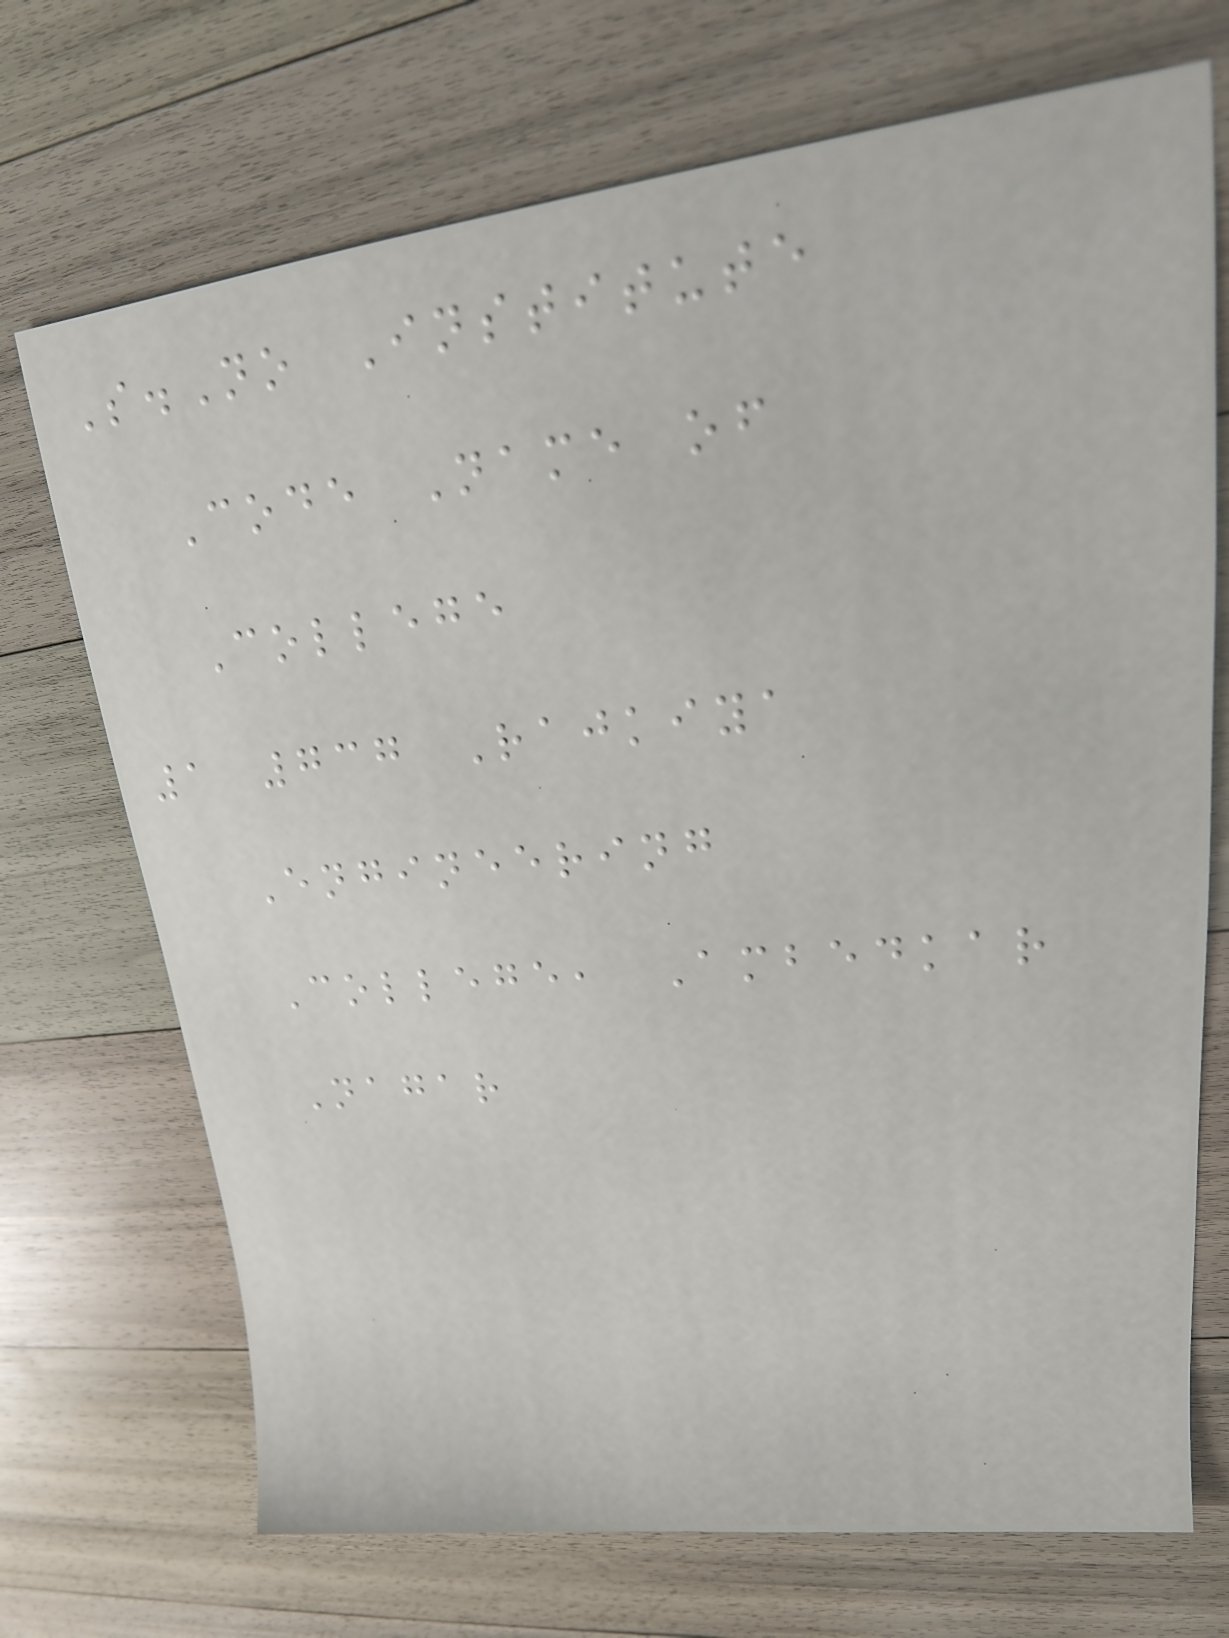S.No Institute
Code Name of
College
1 737 Rajkiya
Engineering
College, Ambedkar
Nagar
